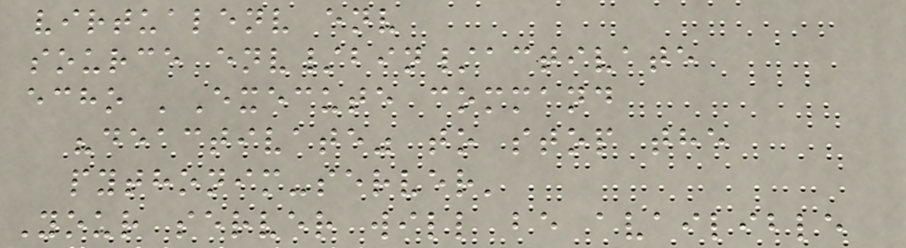virtualenv env
source env/bin/activate
echo 'Execute command
"deactivate" to stop the
pythonim-server'
Your server will be availible
